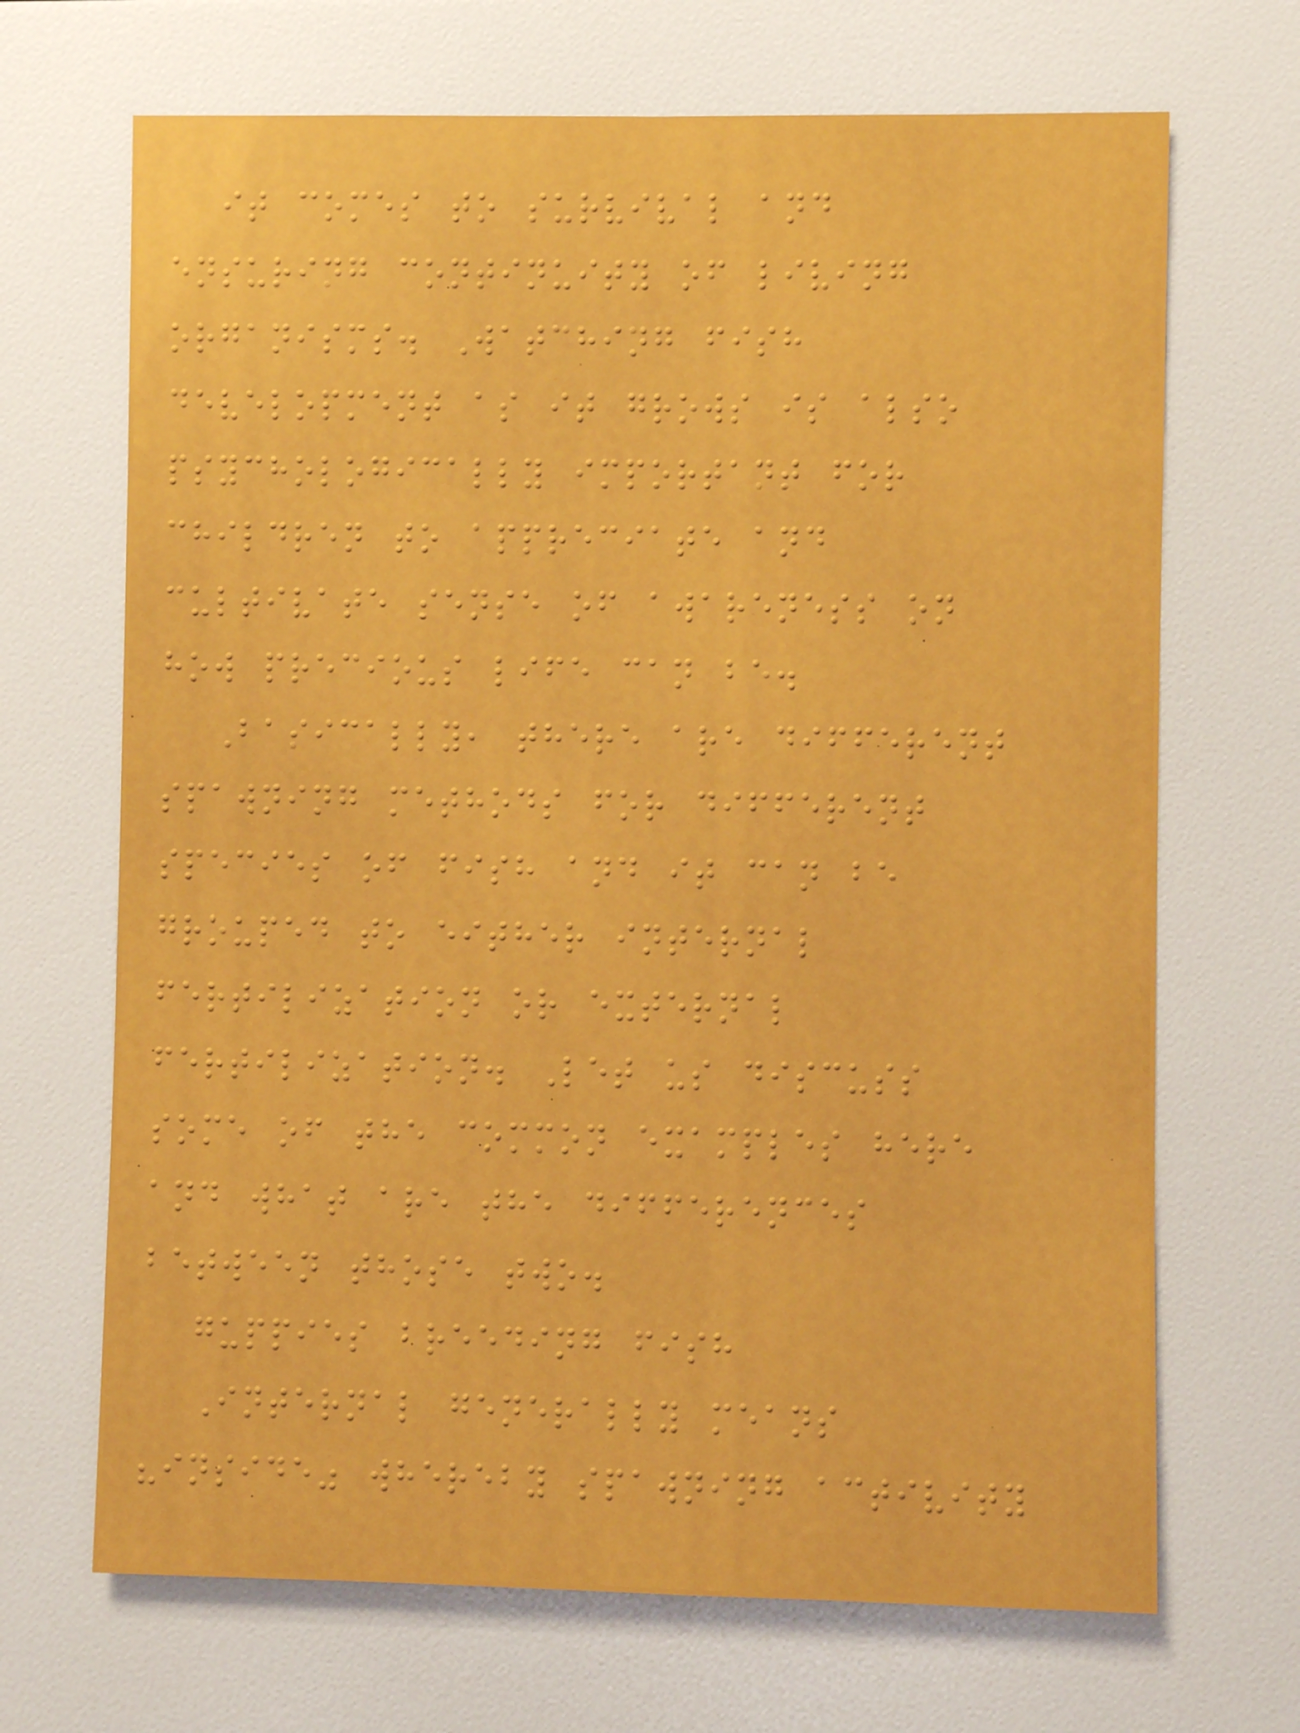it comes to survival and
ensuring continuity of living
organisms. Watching fish
development as it grows is also
psychologically important for
children to appreciate and
cultivate sense of awareness on
how precious life can be.
Basically, there are different
spawning methods for different
species of fish and it can be
grouped to either internal
fertilization or external
fertilization. Let us discuss
some of the common examples here
and what are the differences
between those two.
guppies breeding fish
Internal generally means
"inside" whereby spawning activity
